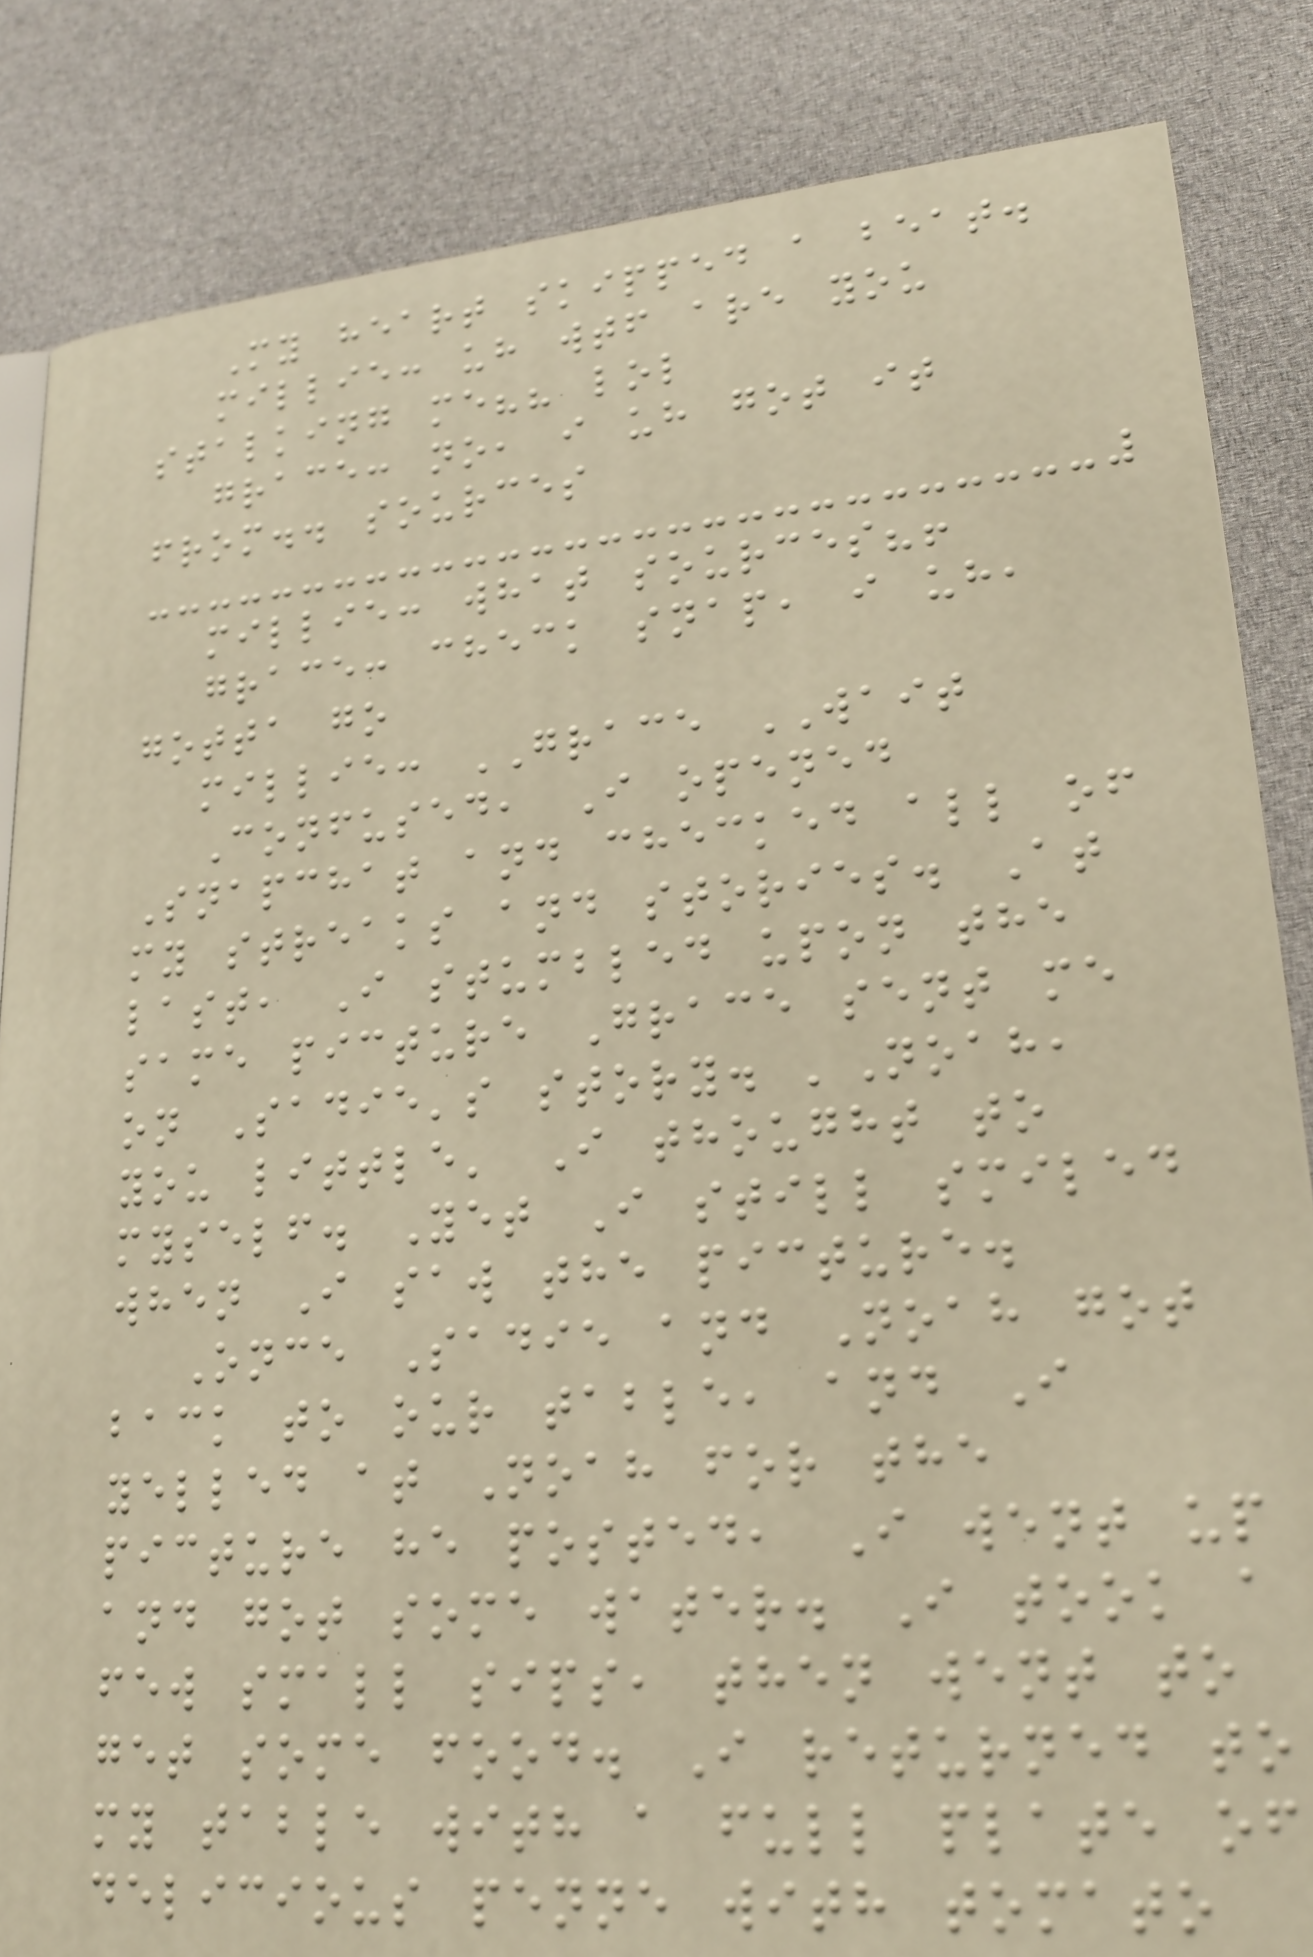My heart skipped a beat.
millie: uh wtf are you
stalking me?? lol
grace: no, i uh got it
from.. sources
millie: what sources?!
grace: check snap, i uh,
gotta go
millie: GRACE WAIT
Confused, I opened
Snapchat and checked all of
my streaks and stories. At
last, I stumbled upon the
same picture Grace sent me
on Sadie's story. 'Noah,
you little' I thought to
myself. Yet I still smiled
when I saw the picture.
Once Sadie and Noah got
back to our table, and I
yelled at Noah for the
picture he posted, I went up
and got some water. I took a
few small sips, then went to
get some food. I returned to
my table with a full plate of
delicious penne with tomato
